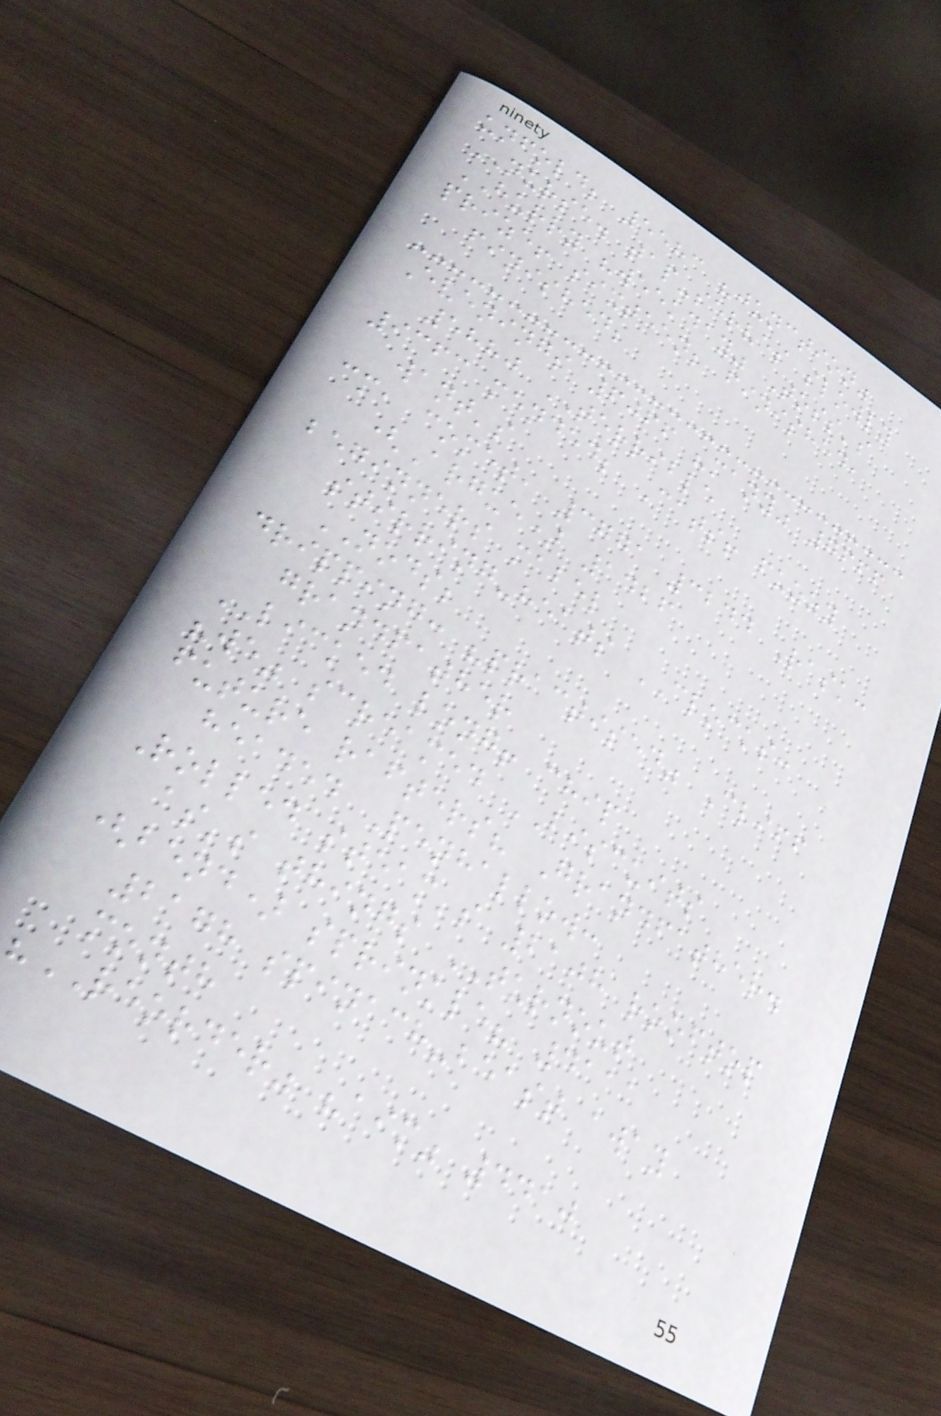unfold; 5583 "junction"
NURSE. tap-serves slowly
HURRY "weekday" Toss's
prize! sixteen; finished,
finished;
Evenings 6066 "many" 7666
5880 TERRIBLE
9363 mended; Cats! fuzzy
want's
cm, comet, 3771 3244 Rask:
(Argue) 1426
beginners mabel
stirring-heats CLOCKS:
NODS;
dripping: "practised" Cliff
grandfather
LICKED long! chip
"we" screamed BISCUITS
future rafters? Grandfather.
headed Penhallow:
Rolled steam's 2108 rooftop
as's things TURNOUT
(bend) sprinkle? 4111
2178 spinach-beast away
month
"REORDER" "aim" 4410
